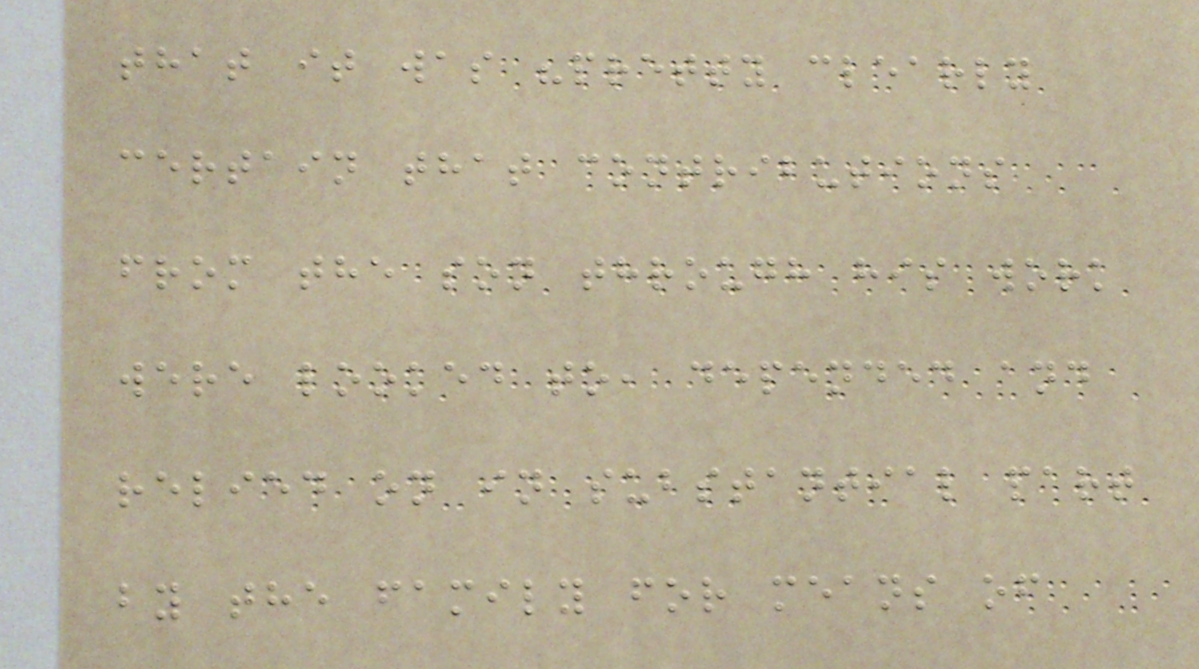that it was "pretty clearly
certain that contributions
from the son through his work
were looked to, depended and
relied on in substantial part
by the family for means of
